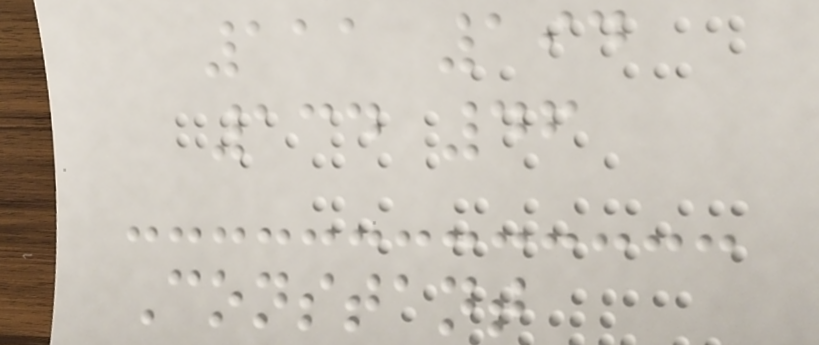111 194
134 46
Constant
